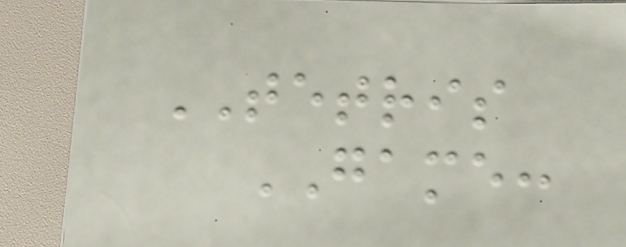TETRIS
GAME:
